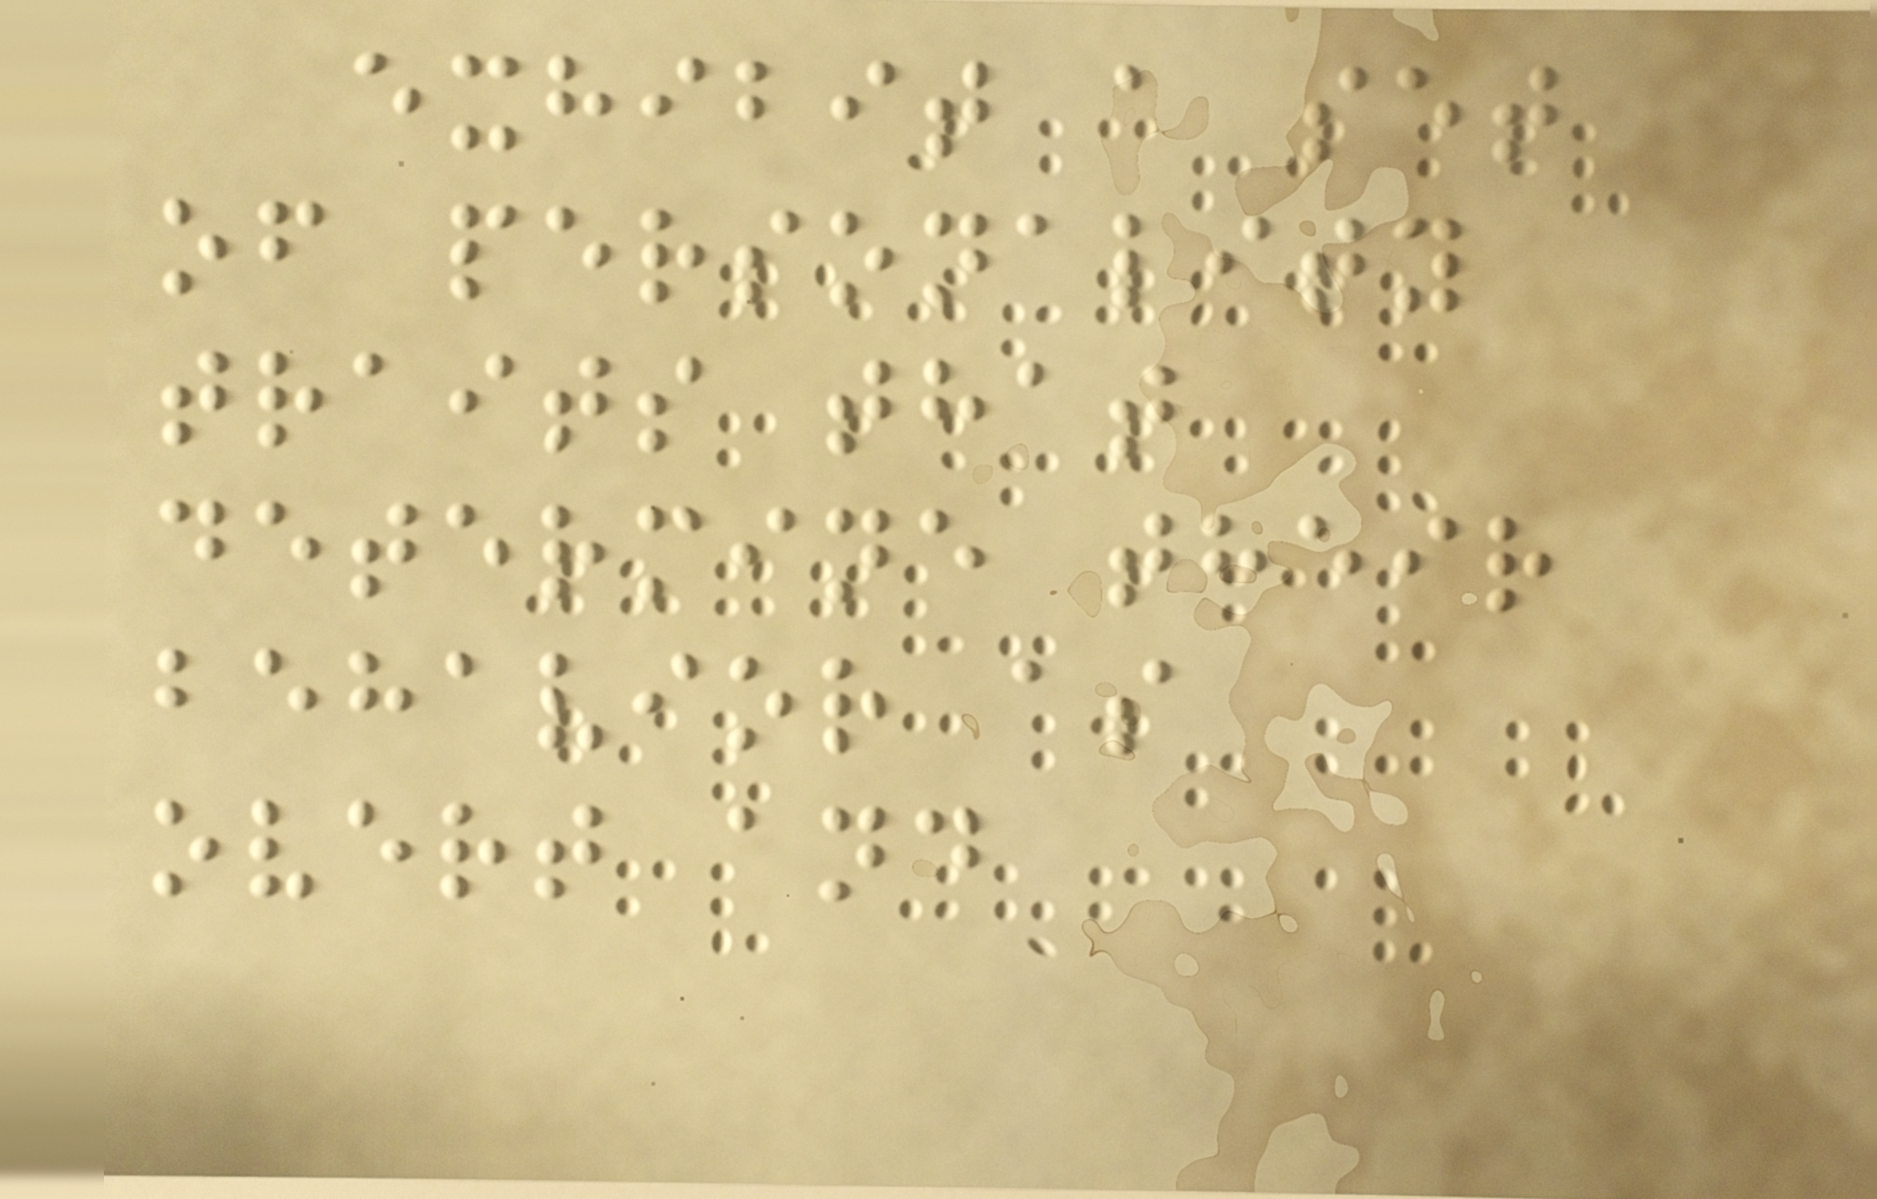exhibit a set
of personality
traits that
determine their
behavior as
overt and
